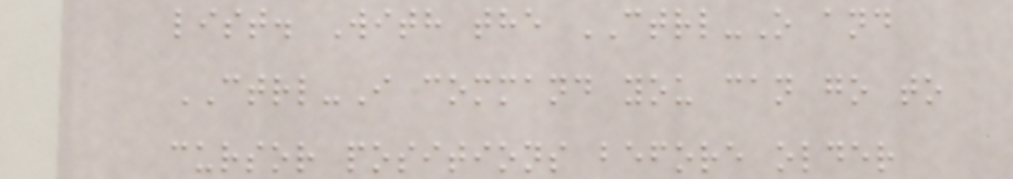list. With the CTRL-O and
CTRL-I command you can go to
cursor positions before older
